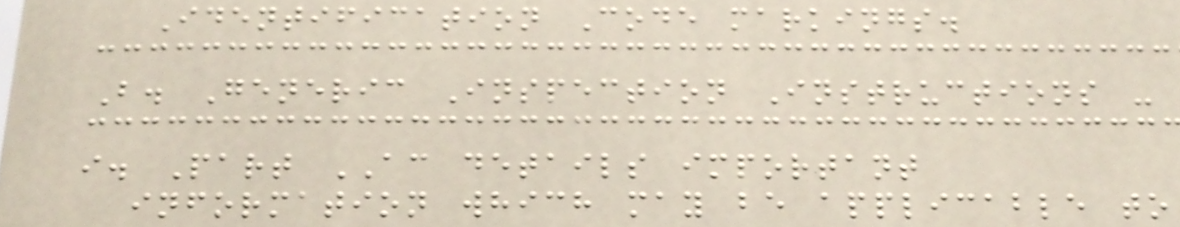Identification Code markings.
B. Generic Inspection Instructions -
i. Part AC details important
information which may be applicable to
